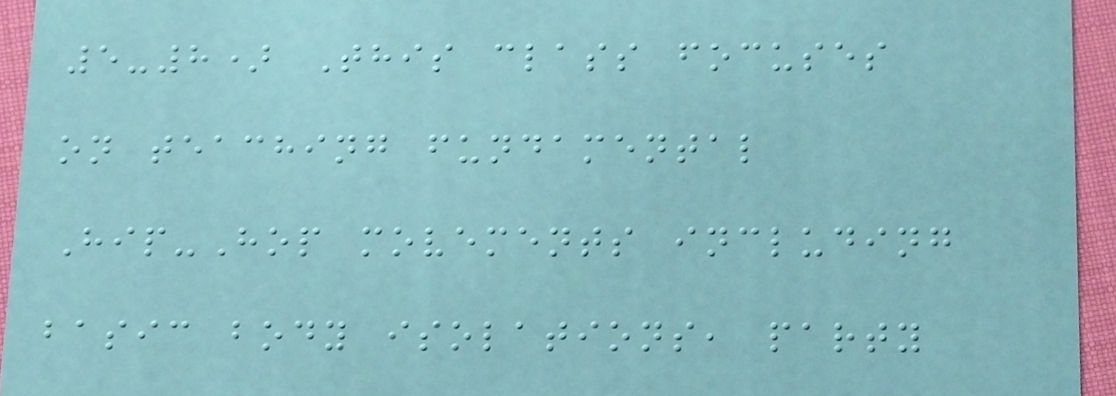5-8) This class focuses
on teaching fundamental
Hip-Hop movements including
basic body isolations, party
